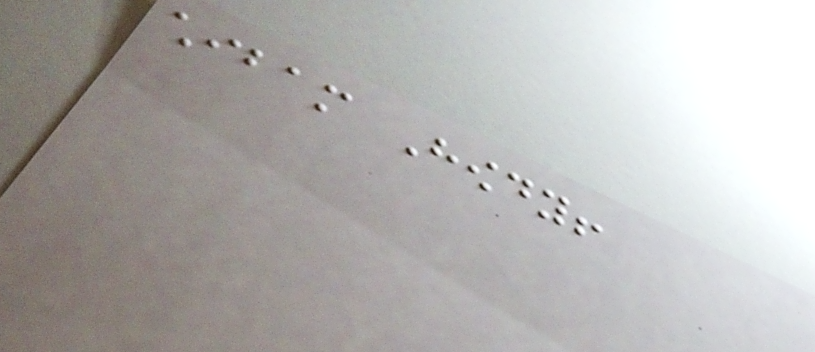chibam Howdy!
